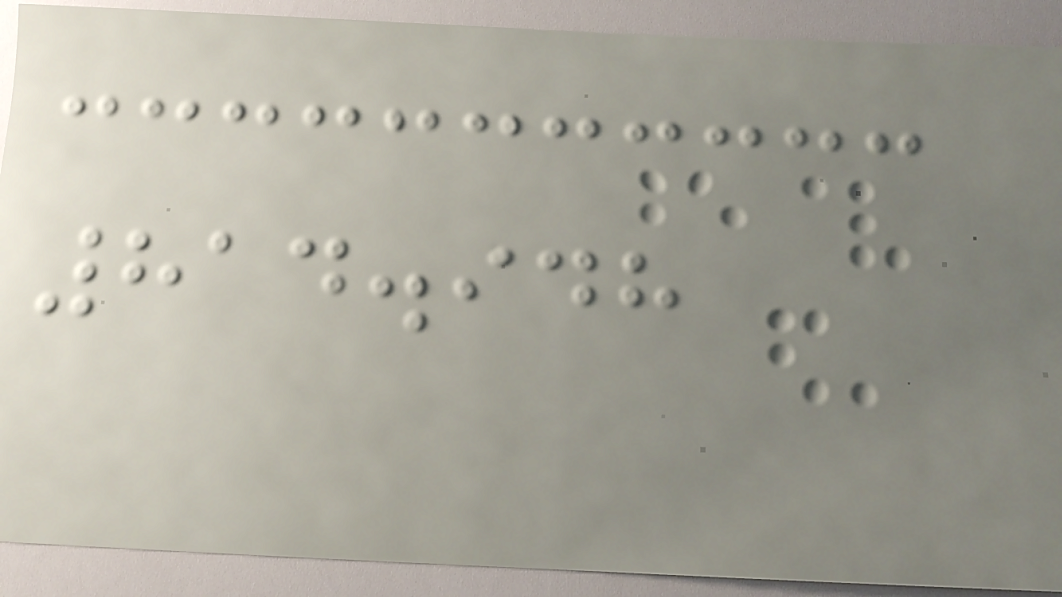814.948
